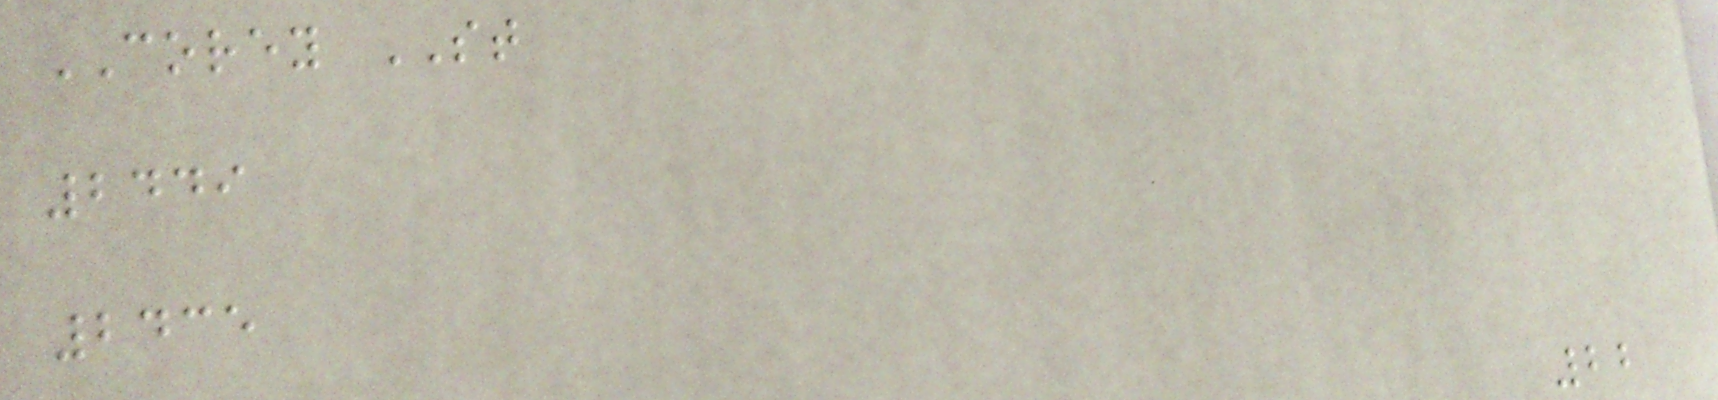COREY ST
2449
2435
22
